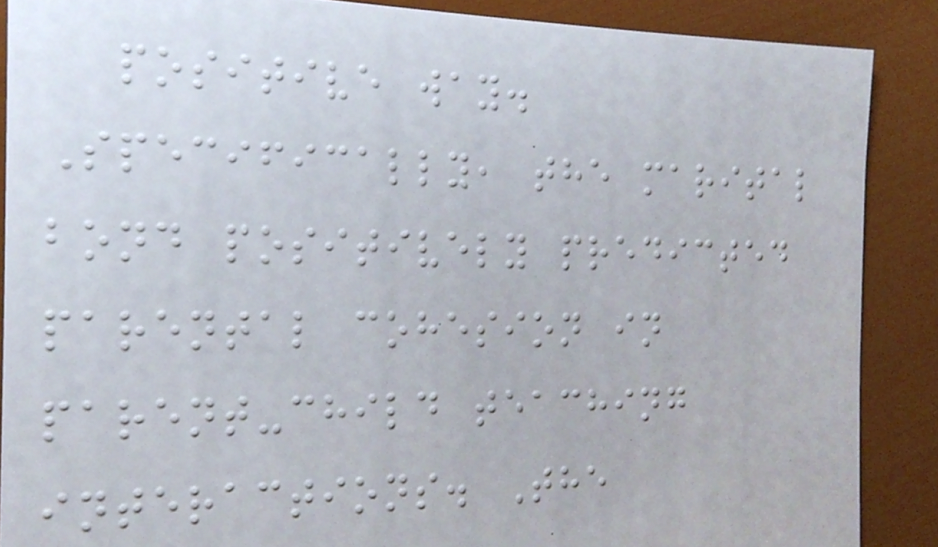positive way.
Specifically, the marital
bond positively predicted
parental cohesion in
parent-child teaching
interactions. The
